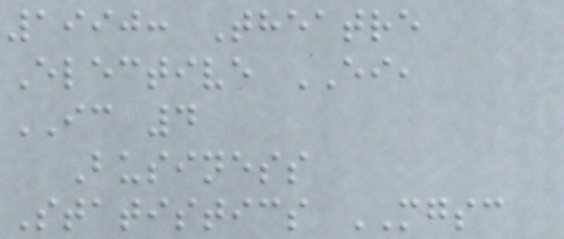1990: Theatre
Elective EI,
IC 4
Business
Statistics MGSC
